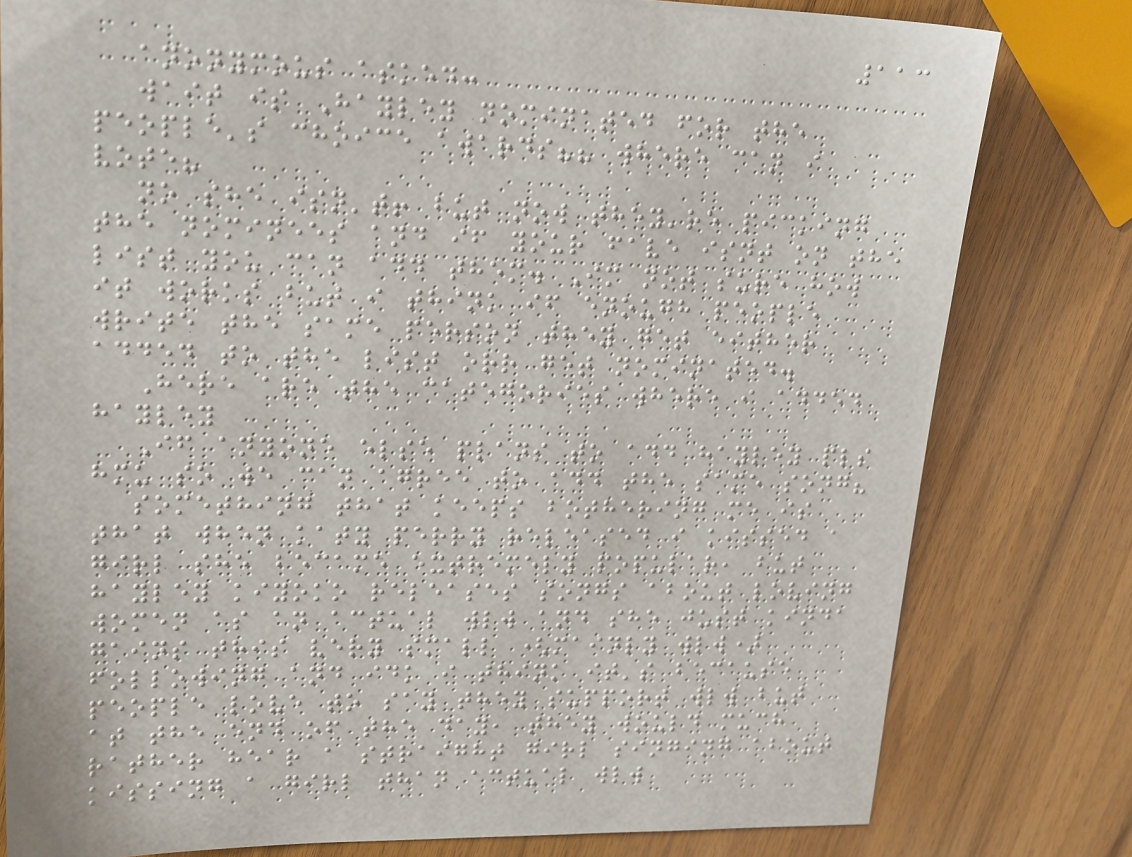113
anonymous asked:
wait is Hayley nominated for the
people's choice awards?? where can i
vote?
no she isn't! but now they're picking
the nominees and if your fave isnt on the
list you can add them. Im not sure how
it works but i think if enough people
write the same person they get either
added to the list orr get nominated.
Here are the categories where i added
hayley
If anyone else plans to add hayley pls
hmu so we can agree to add the same song?
something that keeps bothering me is
that when katy perry released i kissed a
girl she became extremely popular, but
hayley kiyoko releases songs about loving
women as an actual wlw and she just kinda
gains this very small (mainly wlw)
following and idk i think it's because
people love to say they support wlw but
at the end of the day, they would much
rather hear a straight girl singing about
kissing a girl than actual wlw
